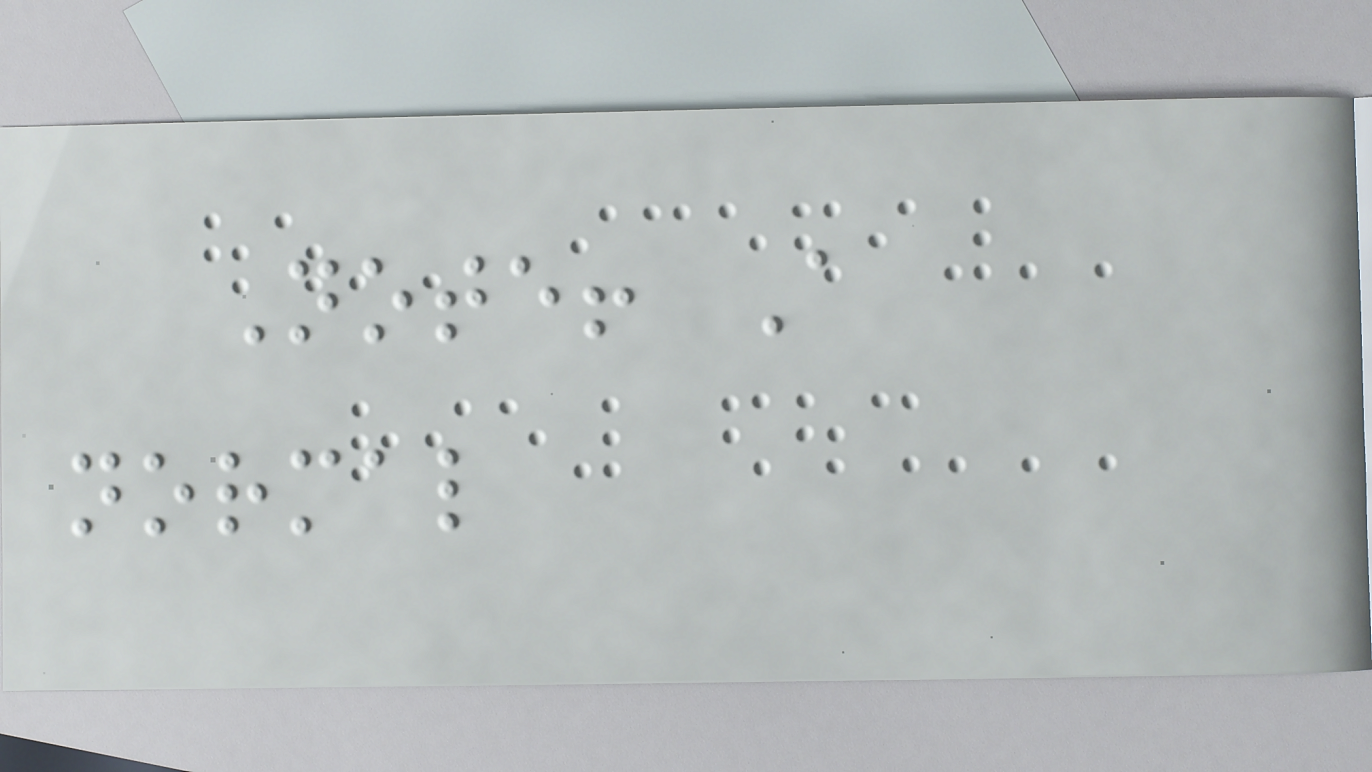Note! A
normal
